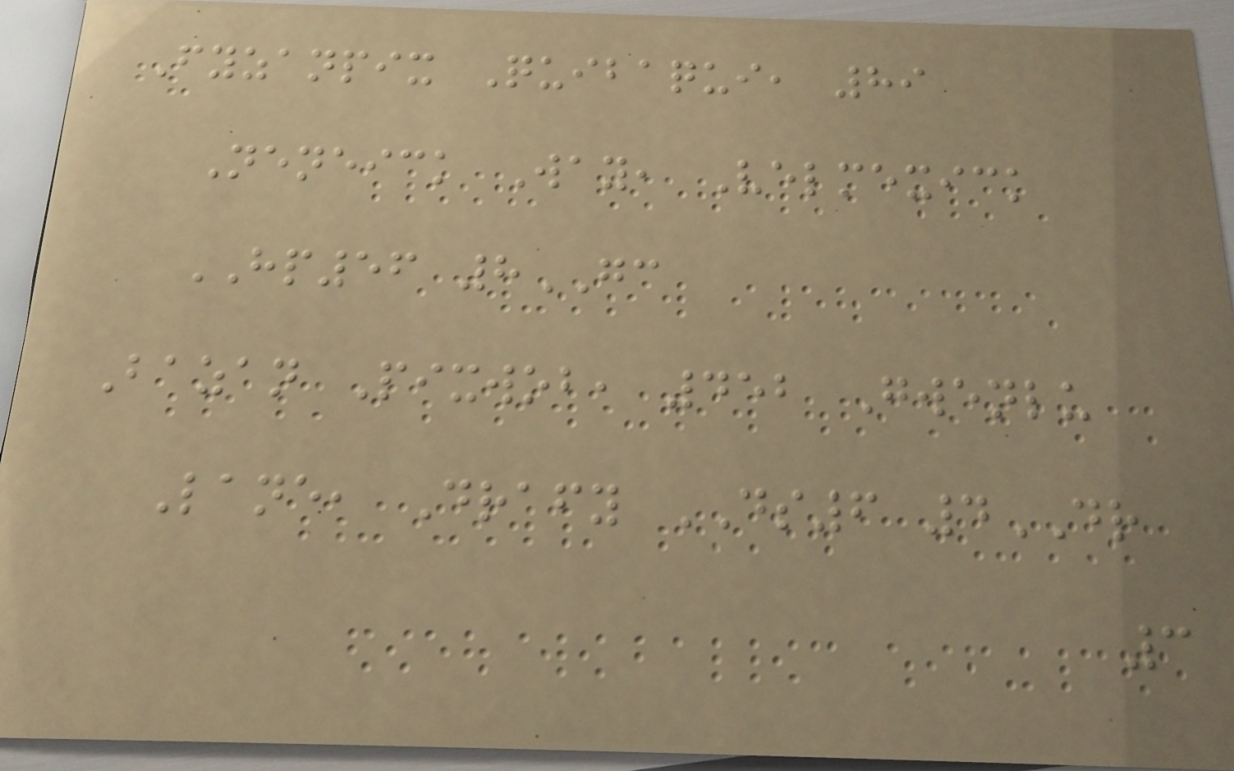Fyzanpix Quibaqui, 89
Neneick Way, Velmexick
HP56 8GC
Bazan Pixwob, 452 Gwenlu
Lane, Drafy DS6 4DR
3
